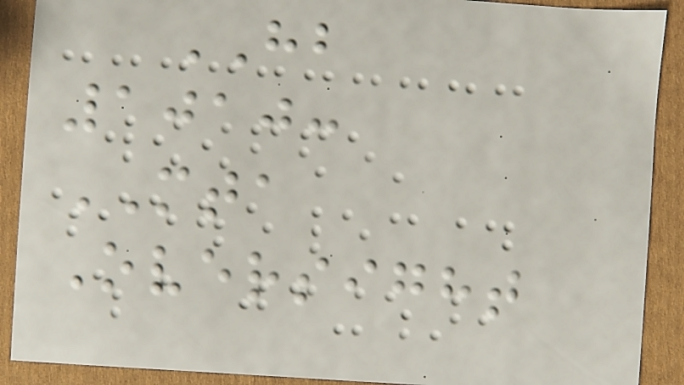HB
1010:
MTA
Oversight
